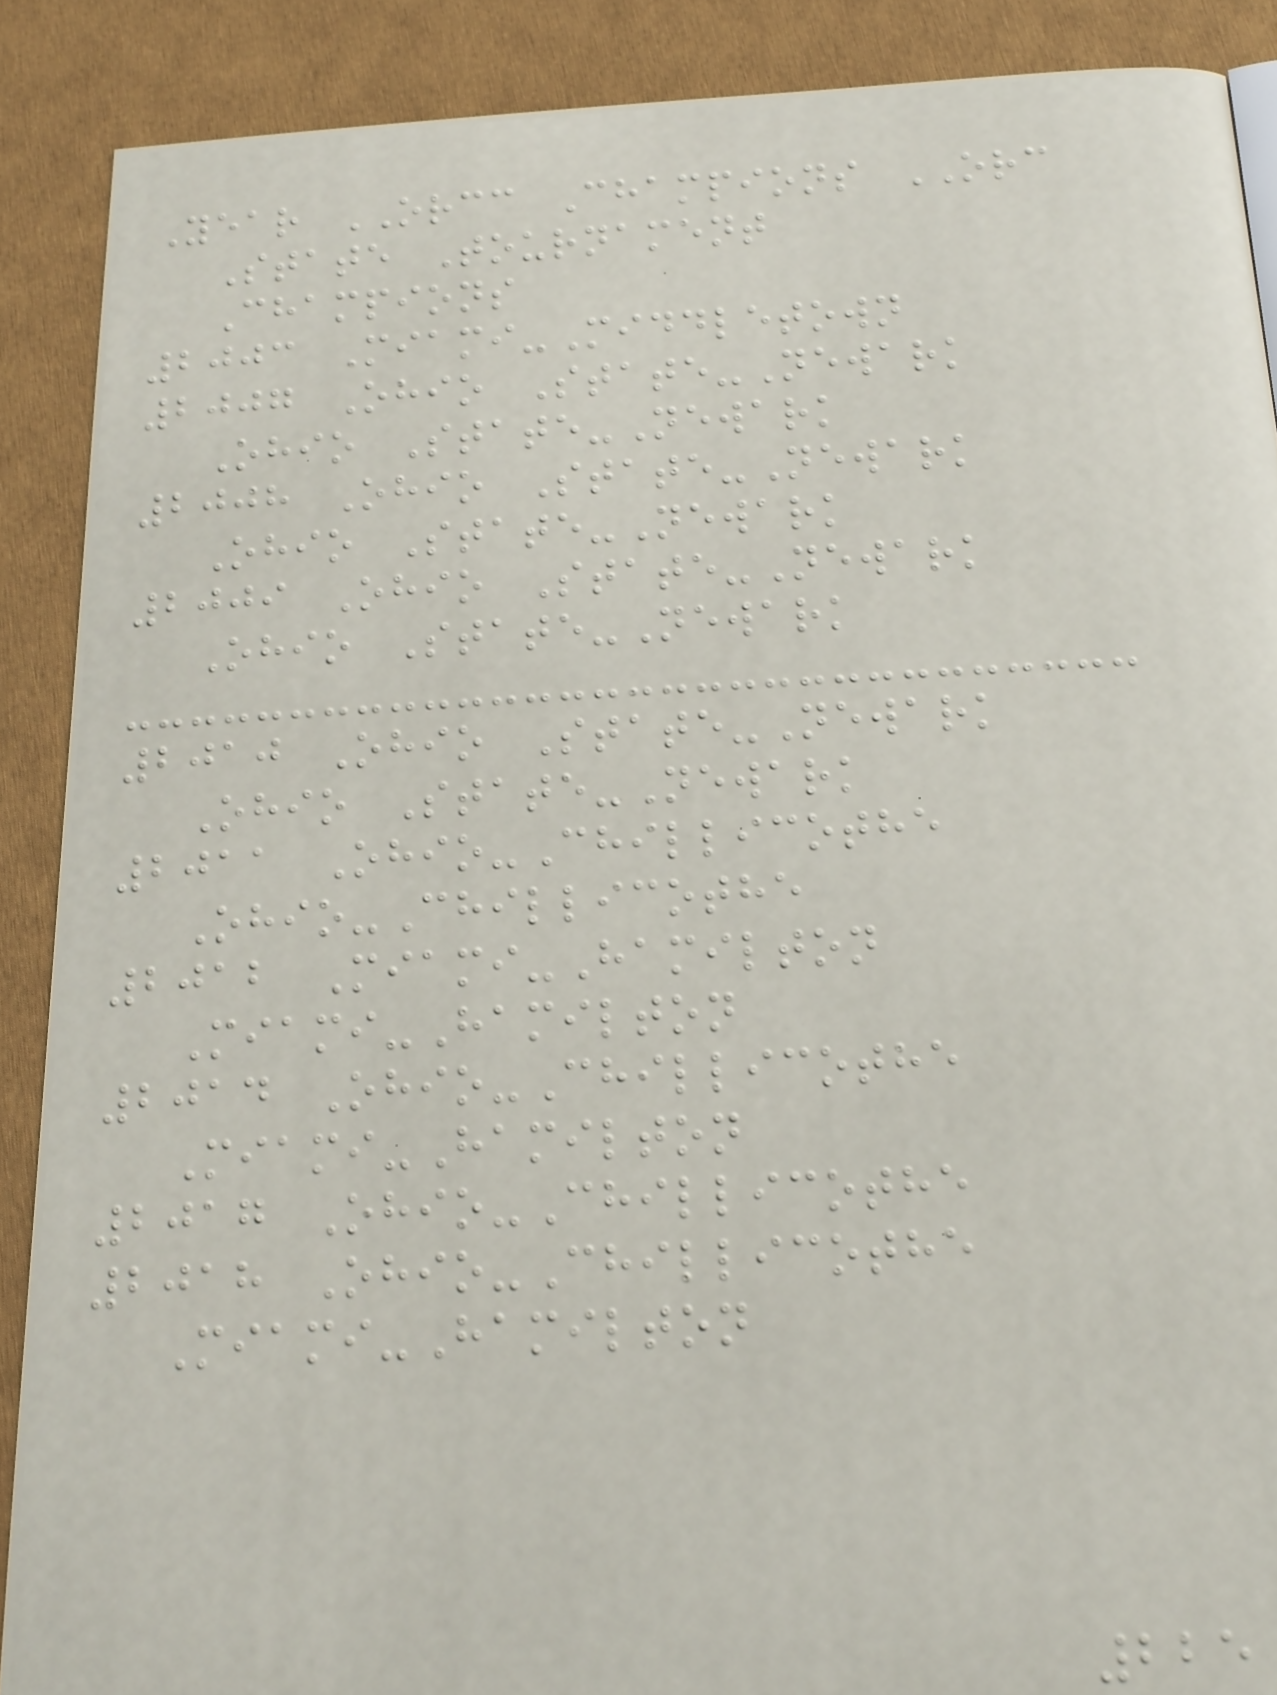Year ORCC Champions ORC
State Tournament
Champions
2003 Miami-Middletown
2007 Ohio State-Newark
Ohio State-Newark
2008 Ohio State-Newark
Ohio State-Newark
2009 Ohio State-Newark
Ohio State-Newark
2010 Ohio State-Newark
Ohio State-Newark
2011 Ohio-Chillicothe
Ohio-Chillicothe
2012 Miami-Hamilton
Miami-Hamilton
2014 Ohio-Chillicothe
Miami-Hamilton
2017 Ohio-Chillicothe
2018 Ohio-Chillicothe
Miami-Hamilton
225
